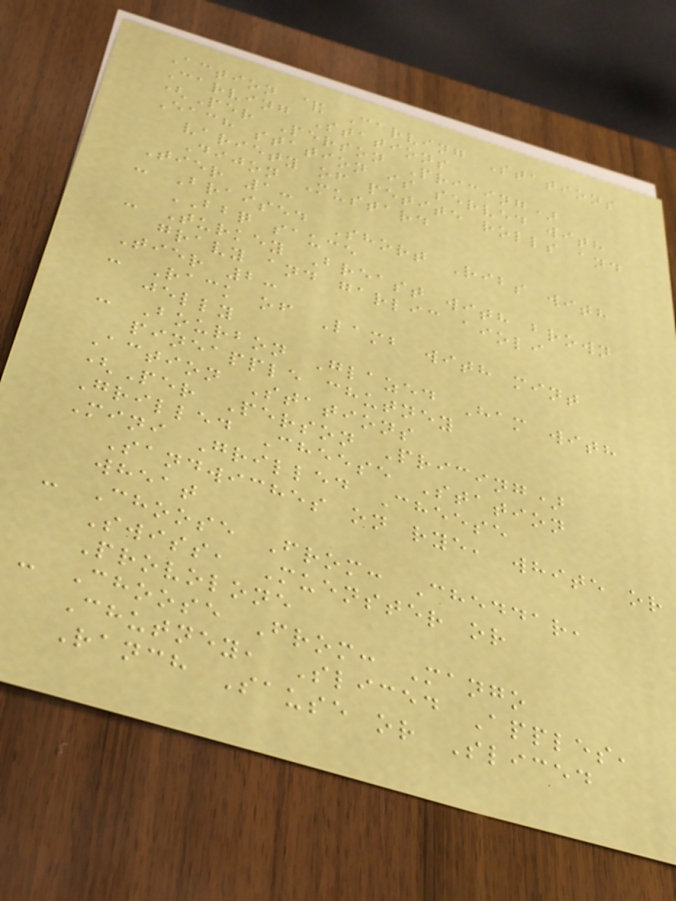Action & Carving Stations
Carving Stations
(Per Person Pricing)
Each station is served with
variety of petite rolls and
Dijon Mustard
Tier 1:
- Braised Short Ribs with
BBQ sauce
- Turkey Breast with brown
gravy and garlic aioli
Tier 2:
- Rack of Lamb with mint
jelly
- Bourbon Glazed Ham with
pineapple chutney
Action Stations
(Per Person Pricing)
Grilled Cheese Station
Mini Grilled Cheese
Sandwiches on rye, white or
wheat
- Choose From: Cheddar,
Swiss, Muenster or
Provolone
- Choose From: Mango
Chutney, Sliced Apples,
Ranch Sause or Sliced
